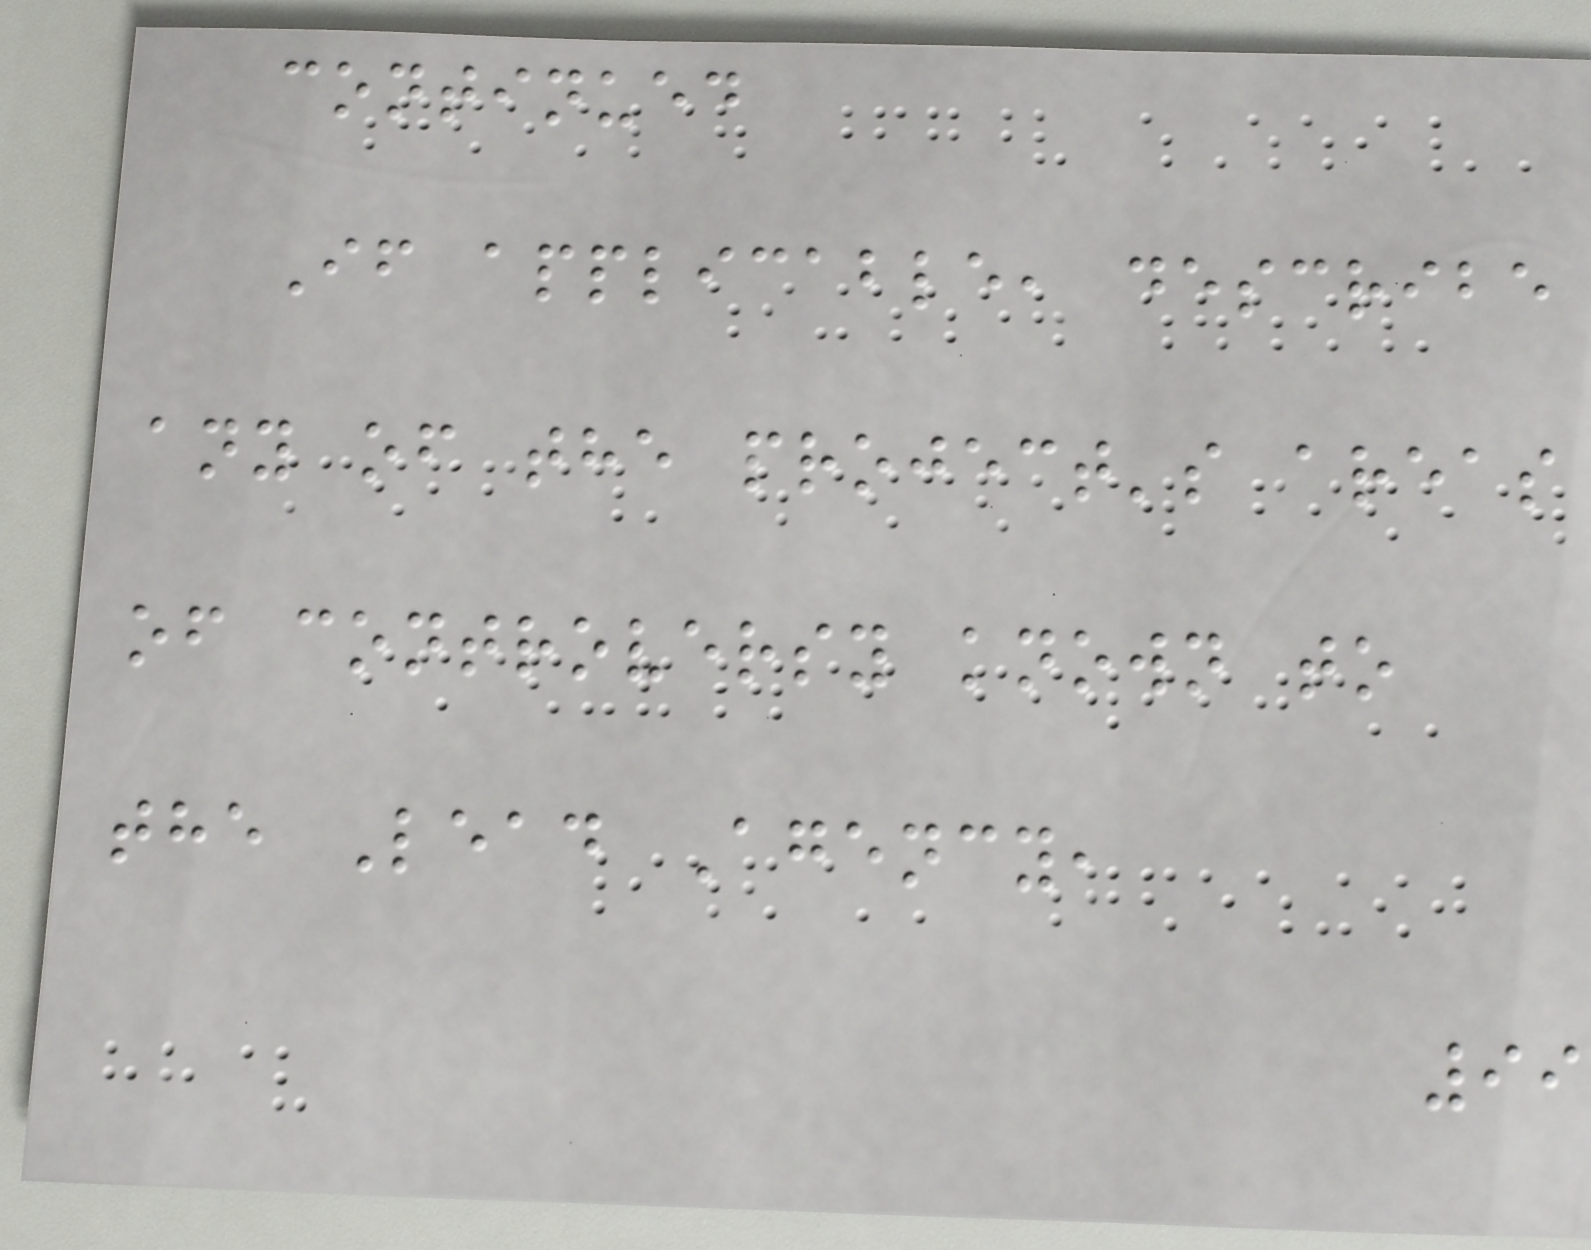continued
If applicable, describe
any of the project's areas
of controversy known to
the Lead Agency,
99
